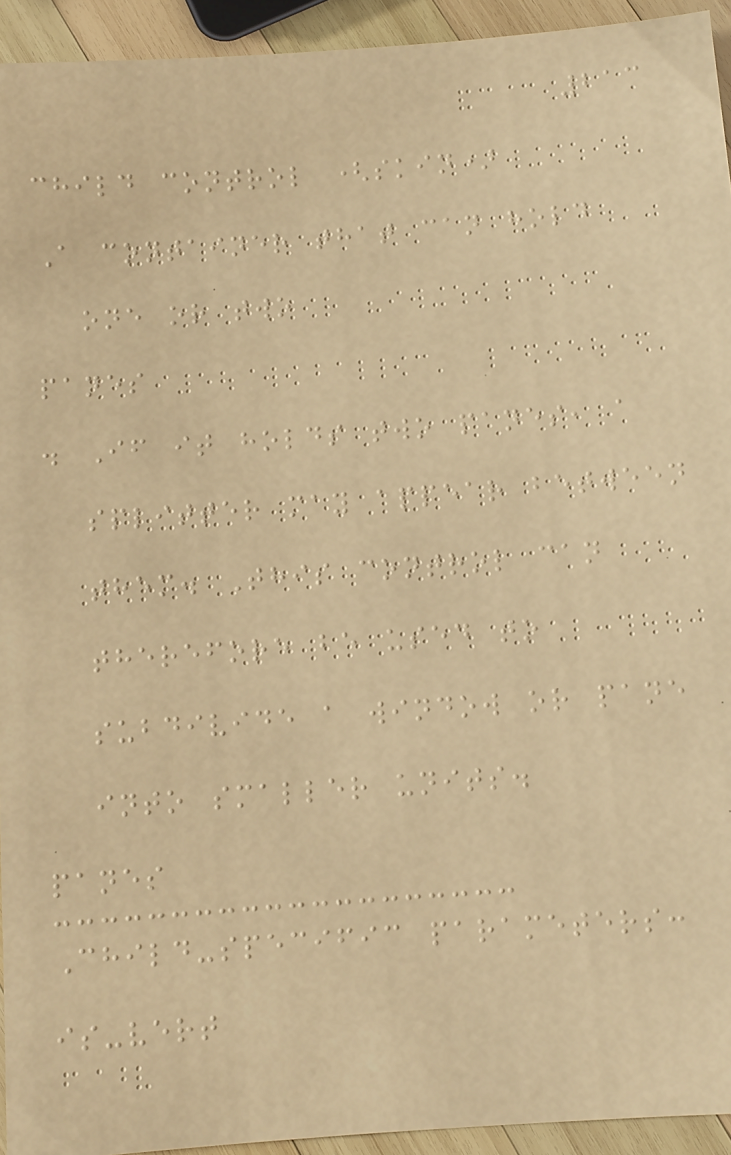213
child control (skin)
A container that can hold
one or two
panes
. If it holds two panes, a
splitter may appear between
them. This control can
therefore be used to
subdivide a window or pane
into smaller units.
panes
Child-specific parameters:
is-vert
